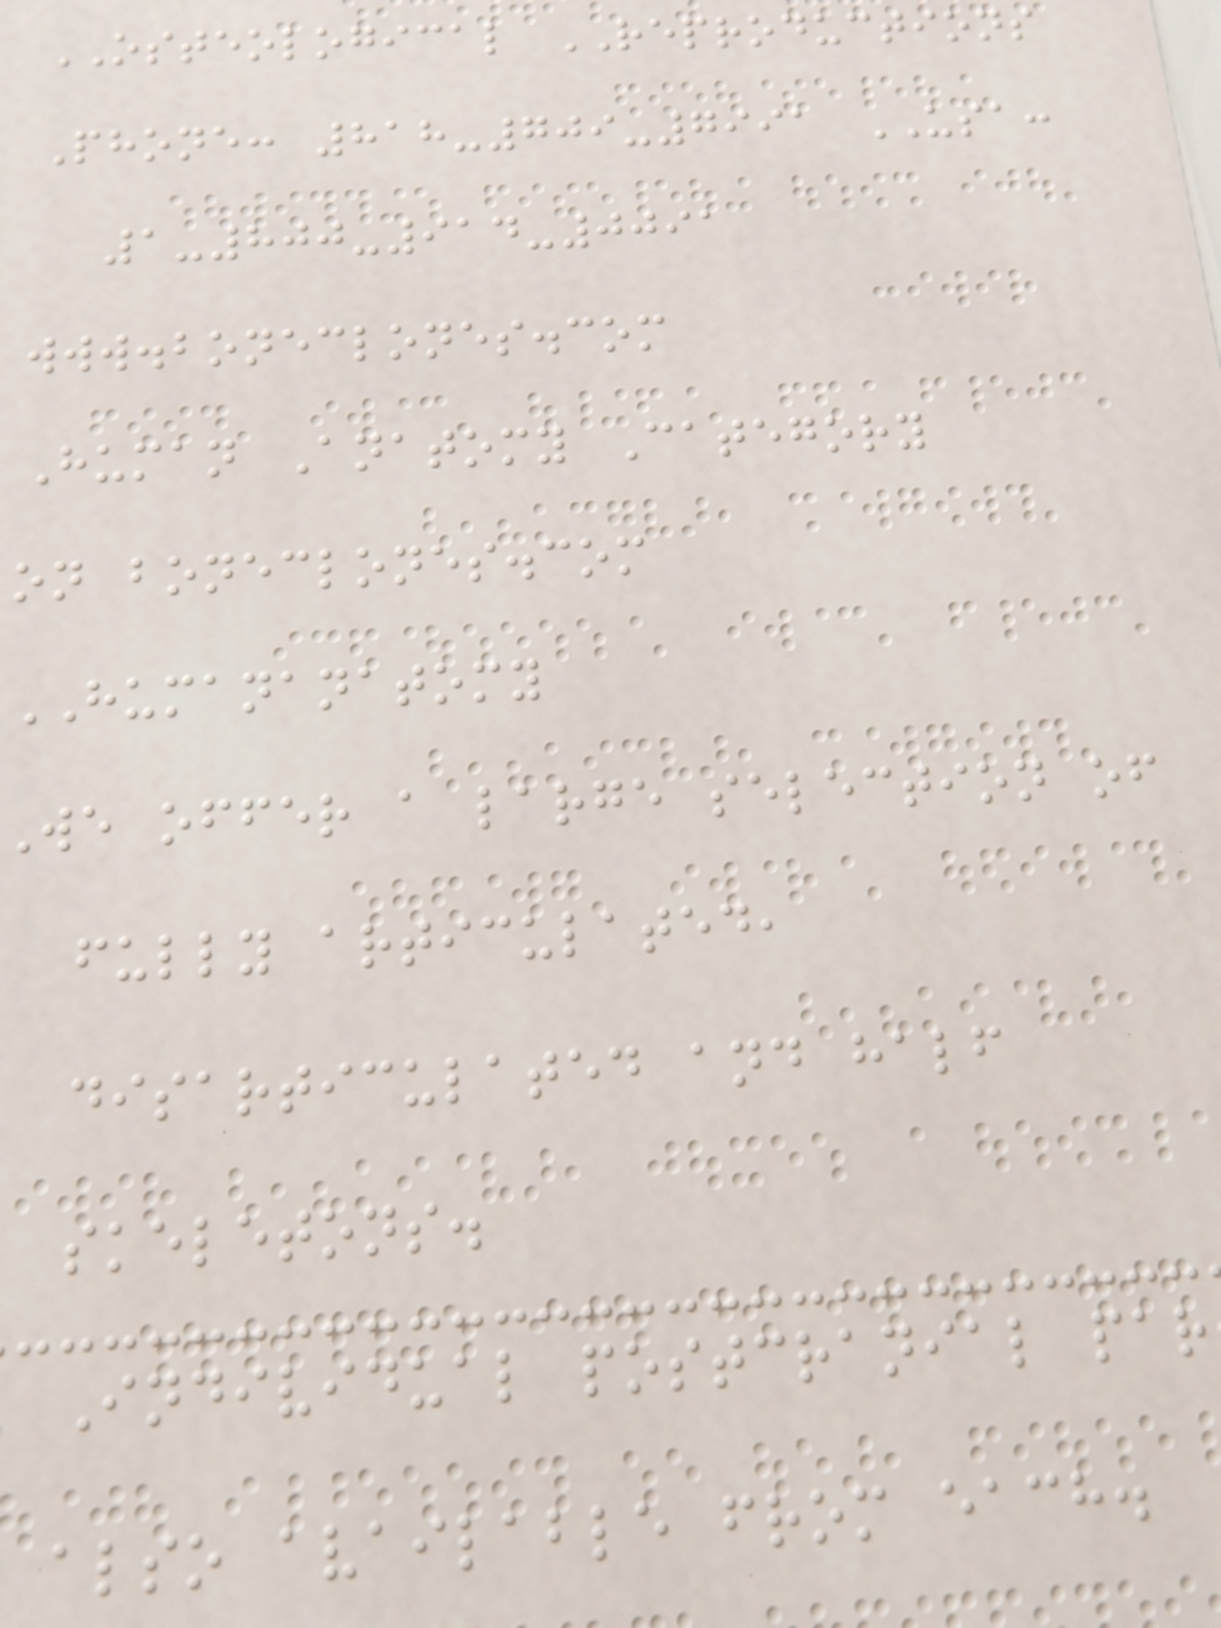OSTEOLOGICAL REPRODUCTIONS
Phone: 818-709-7991 USA:
1-800-914-0091
www.boneclones.com
Human Anatomy Category
on boneclones.com
HUMANANATOMY
we offer a large selection of
fully articulated,
disarticulated and half
skeletons.
Individual postcranial par
also available from each.
